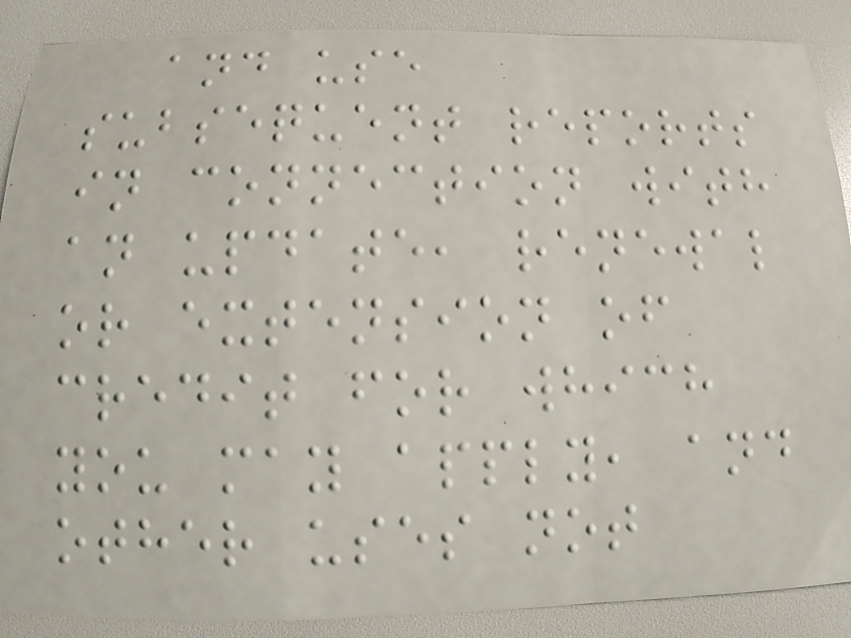and use
subsequent reports
in connection with
an update, renewal
or extension of
credit for which
you may apply, and
other uses not
